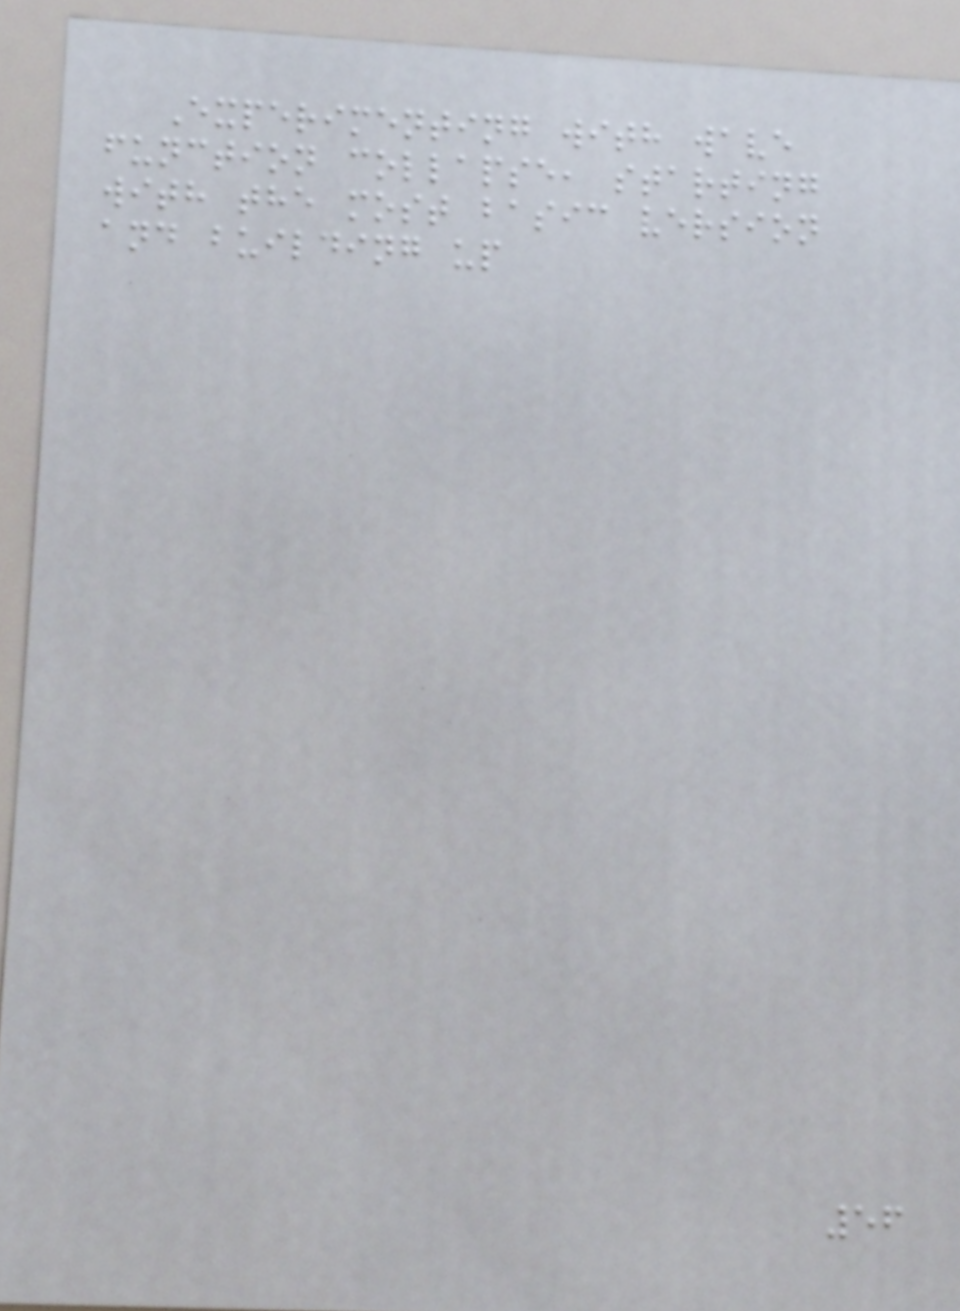Experimenting with wave
function collapse, starting
with the most basic version
and building up
56
